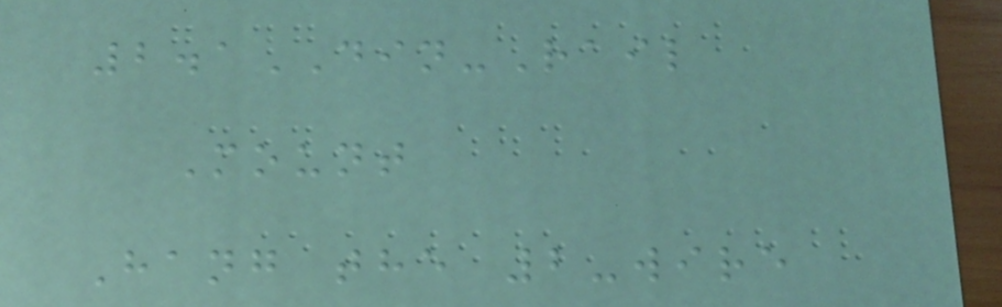2.1DIN-Rail
Mount
Hang the 2-wire
